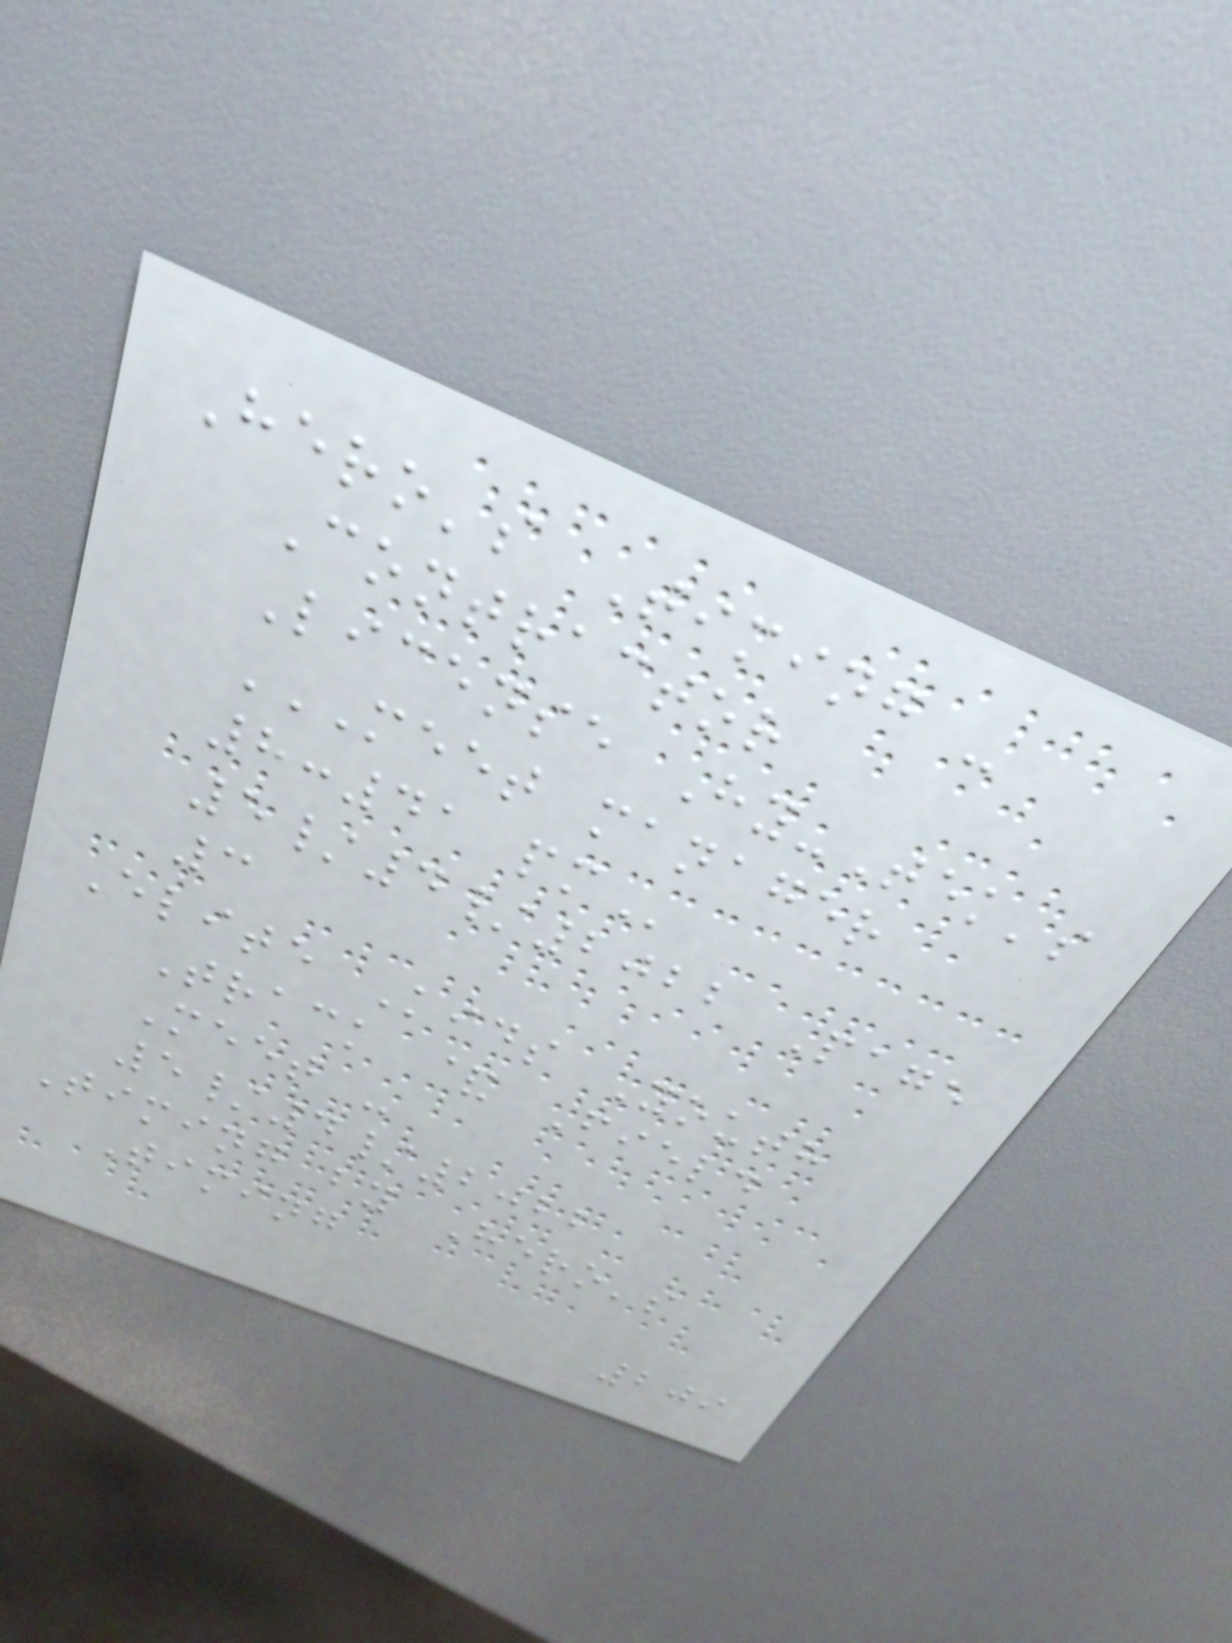Hero's Timing -
Contractor
License Hy-Tek's
MEET MANAGER
8:41 PM
5/4/2022 Page
3
Elite Kids Youth
Track & Field
Meet -
5/4/2022
Timing by Hero's
Timing
209
